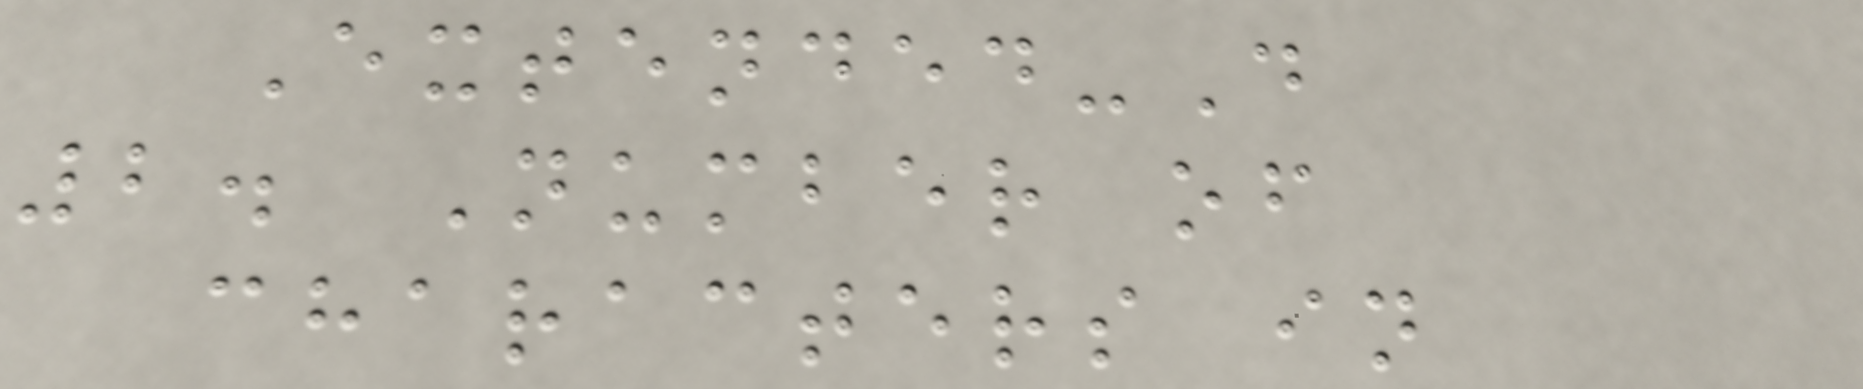Extended-D
2. Number of
characters in
